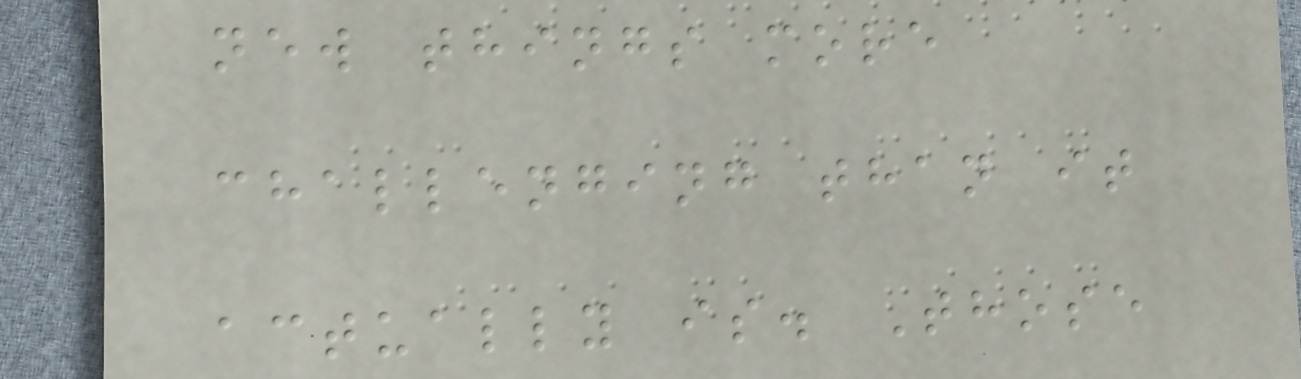new things more
challenging than it
actually is. Those
